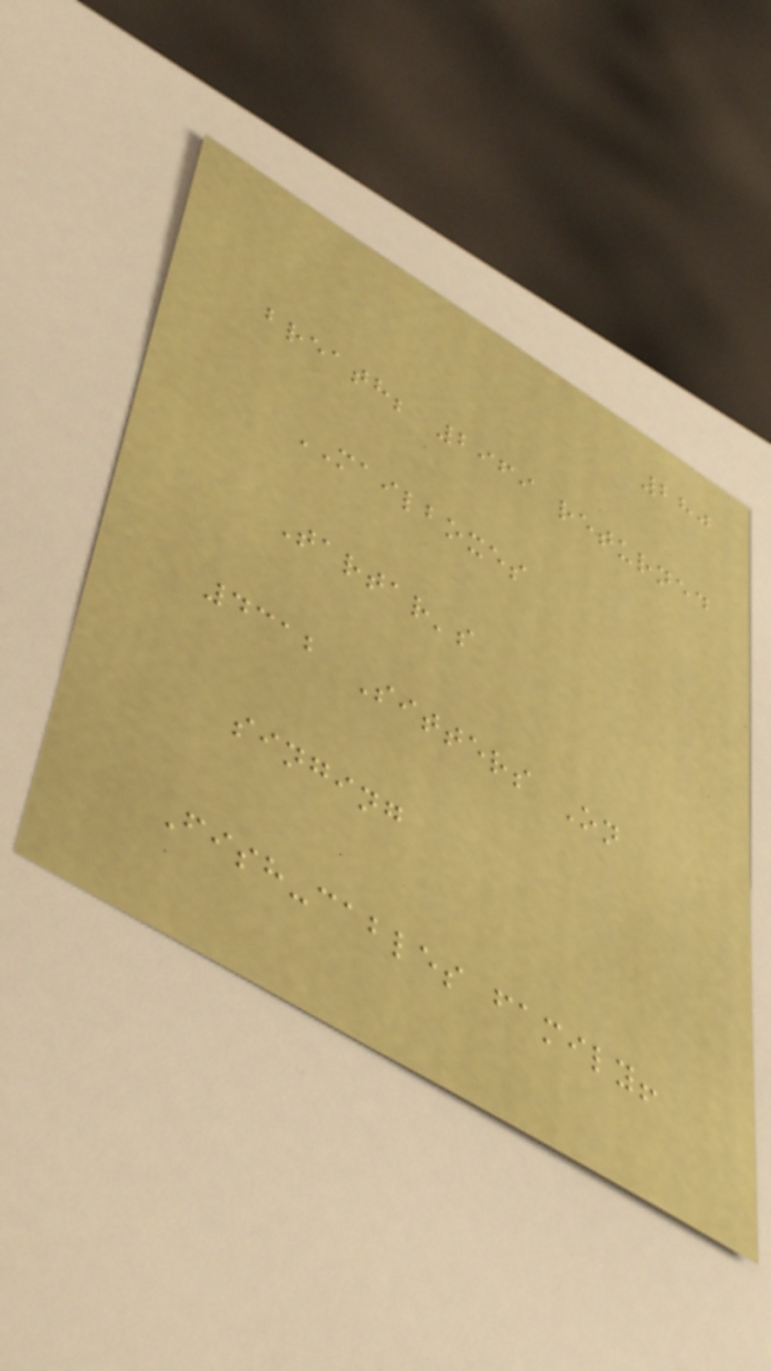280
breath; 2969 returned
MAILBOXES
Tartar's
4312 Sitters On
singing
Fish-cables family!
